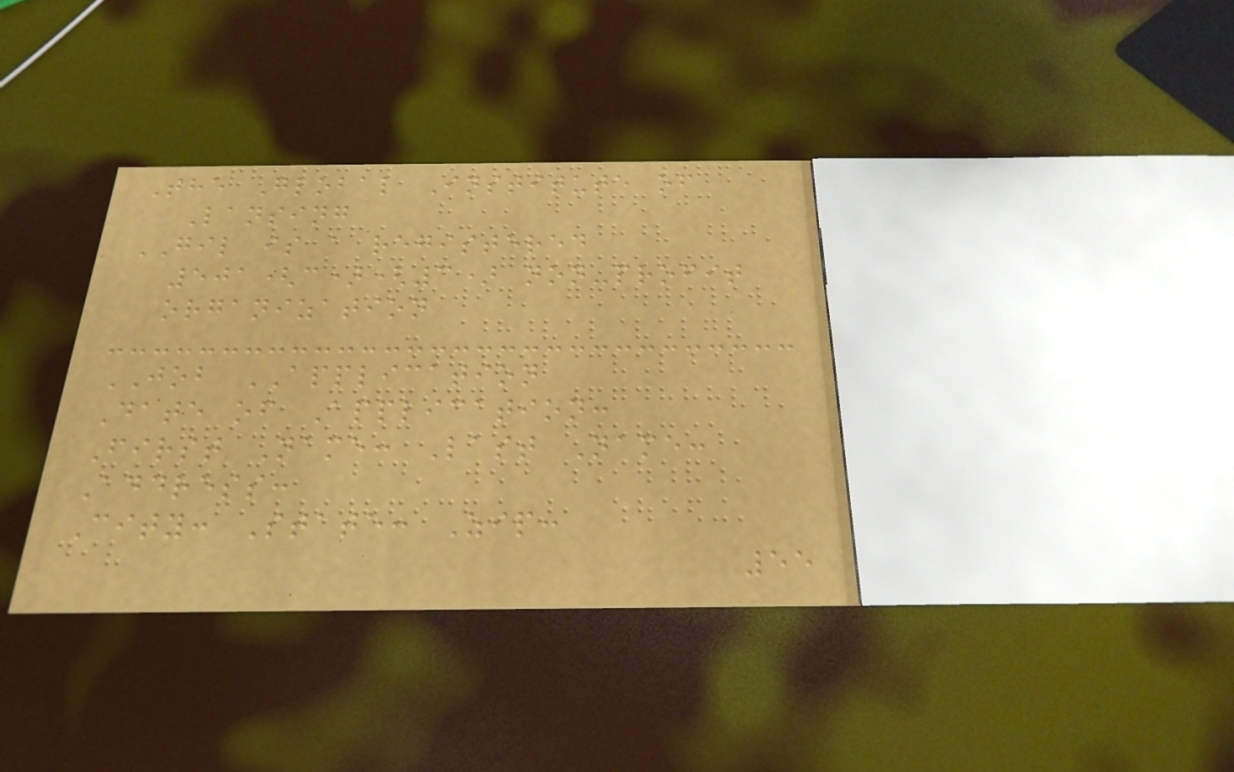The Global Institute of
Lansing
GIL is a registered
501(c)(3) non-profit
organization
JOB APPLICATION
Date of Application:
First Name: Last Name:
Address:
City: State: Zip:
55
